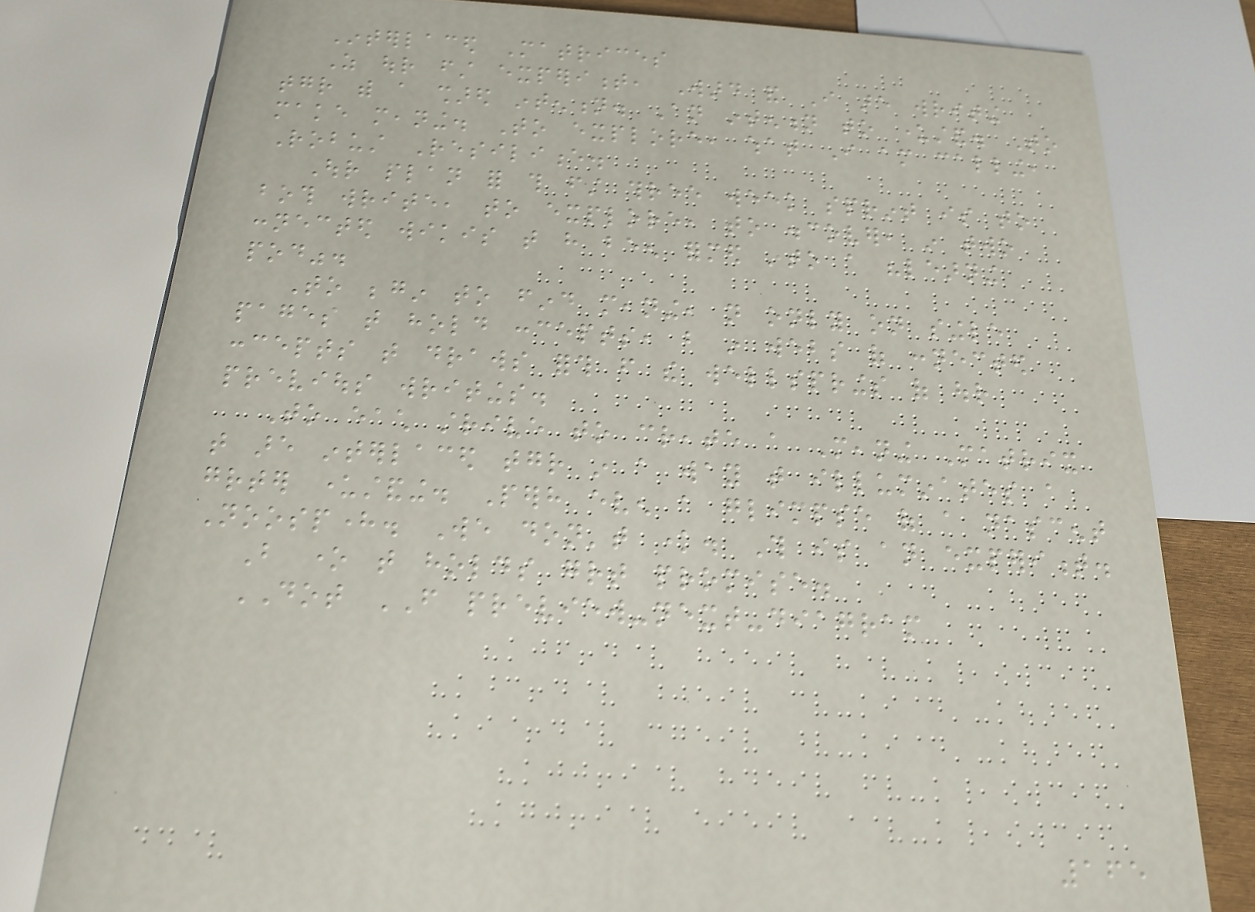Interlaced Matrices
As our first experiment, Ward and I are writing
together with a shared intention. An intention to understand. To
make meaning. To explore, what I am calling,
Robust Resilience.
Our plan for this first three week sprint is to
both write, to explore, to discover, in two
connected wikis that have been formed into a "learning
pod".
To begin to find meaning, not only on single
pages that hold concepts, but in webs of connected
concepts that draws forth from the wellsprings of our
previous writings.
To each strive to create a Meaning Matrix
that are interlaced together in a way that illuminates a
greater understanding. Perhaps even a glimpse of a nascent
Noosphere. We don't know. This is an experiment.
But one that holds great promise.
DOT FROM preview-next-diagram
165
